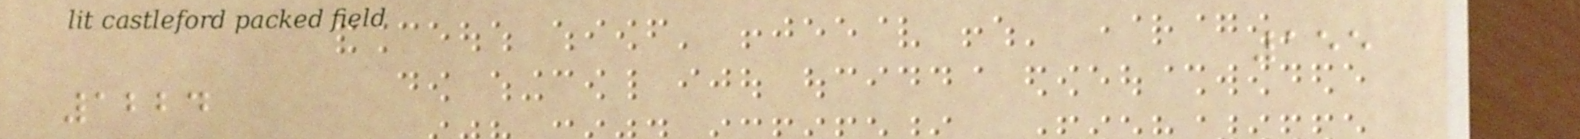155
1224
